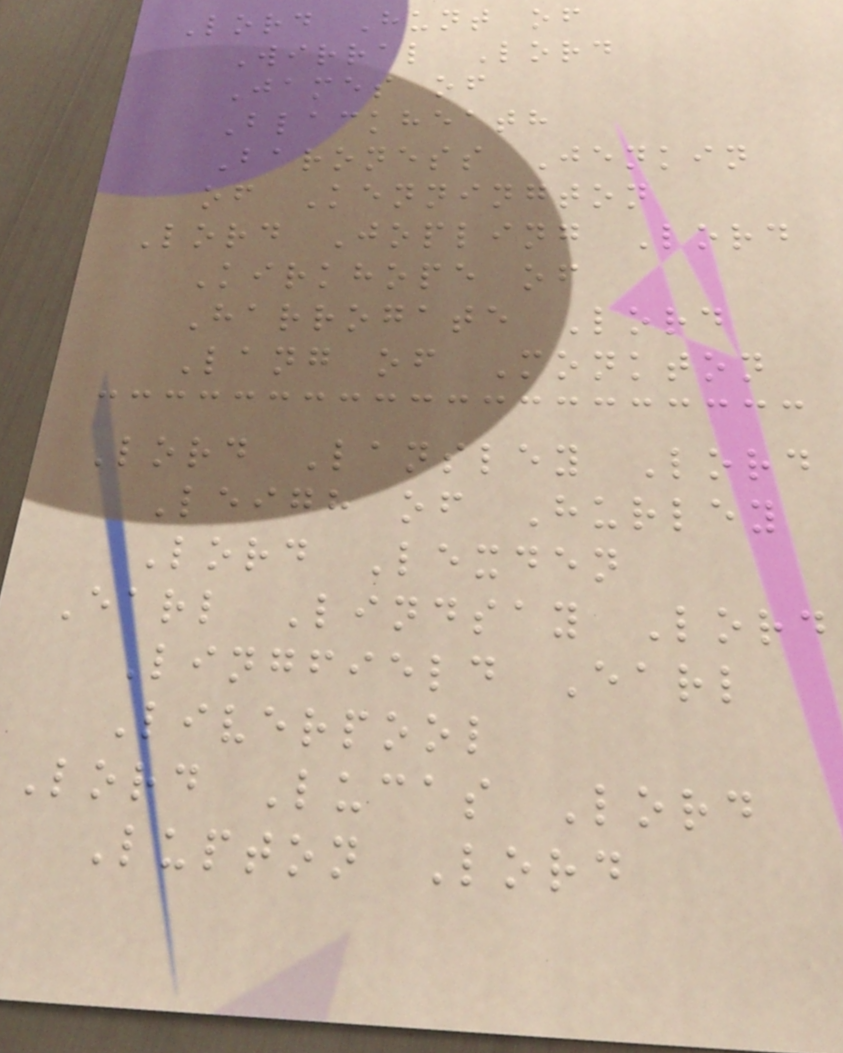Lord Hunt of
Wirral Lord
James of
Blackheath
Baroness Jenkin
of Kennington
Lord Jopling Lord
Kirkhope of
Harrogate Lord
Lang of Monkton
Lord Lansley Lord
Leigh of Hurley
Lord Lexden
Earl Lindsay Lord
Lingfield Earl
Liverpool
Lord Lucas Lord
Lupton Lord
